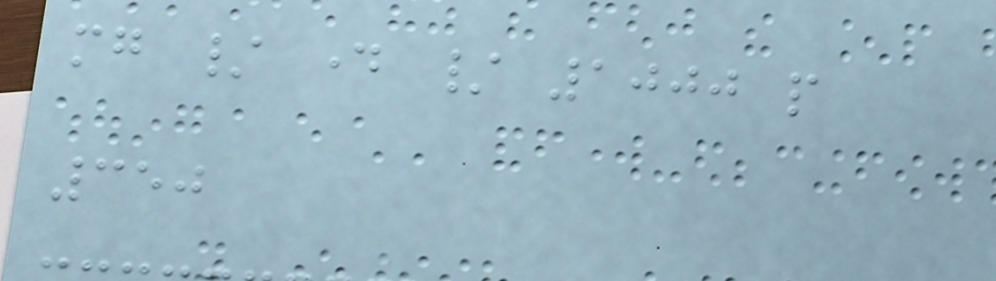mg / day / 1000 people
350
